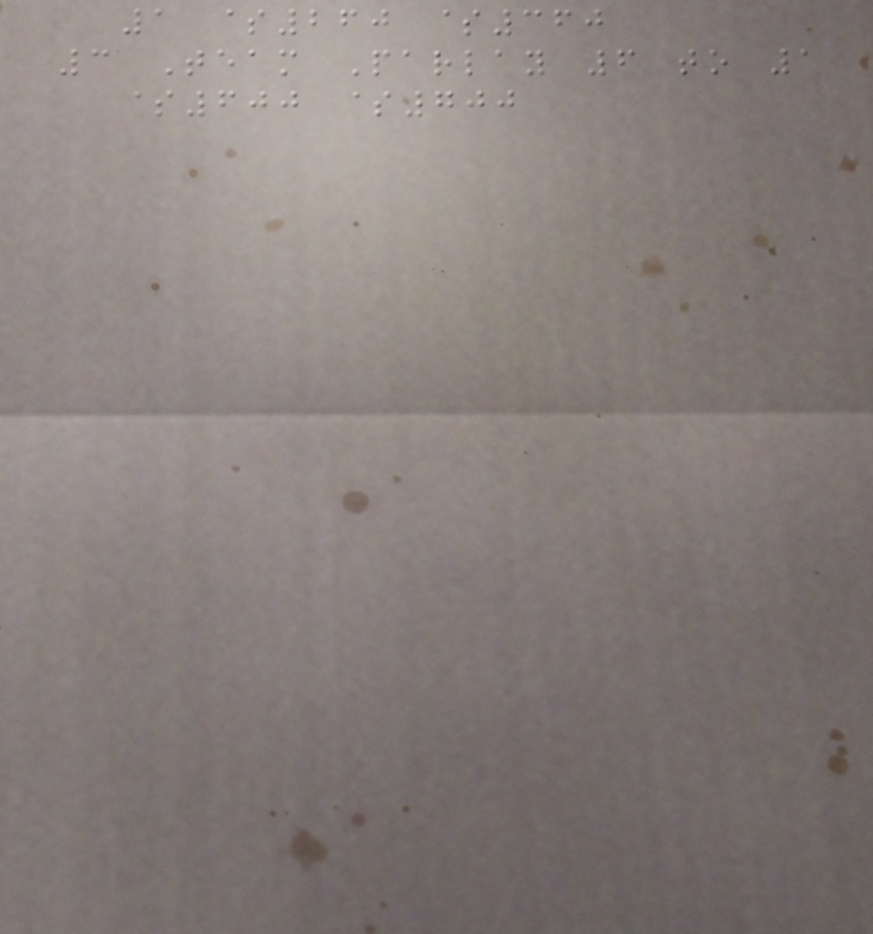1 $260 $360
3 Team Parlay 6 to 1
$600 $700
